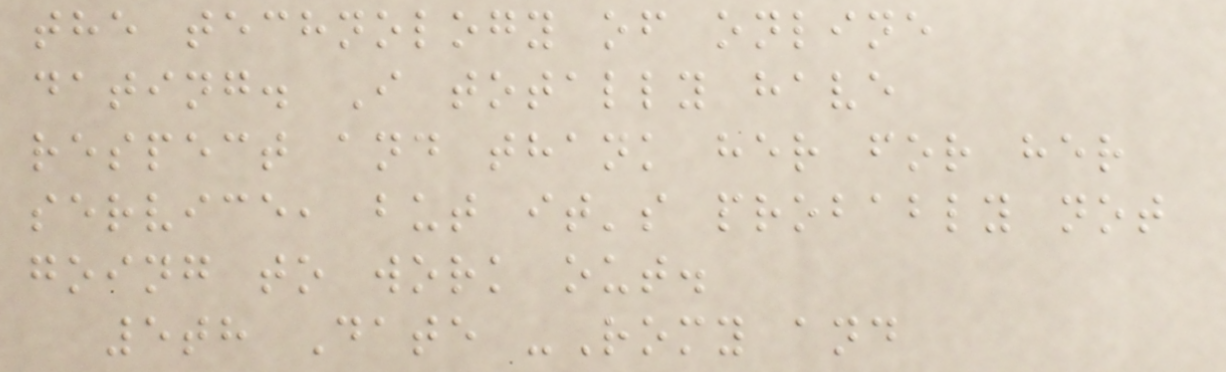the technology of online
dating. I totally have
respect and thank her for her
service, but it's probably not
going to work out.
5th Date -Romy and
